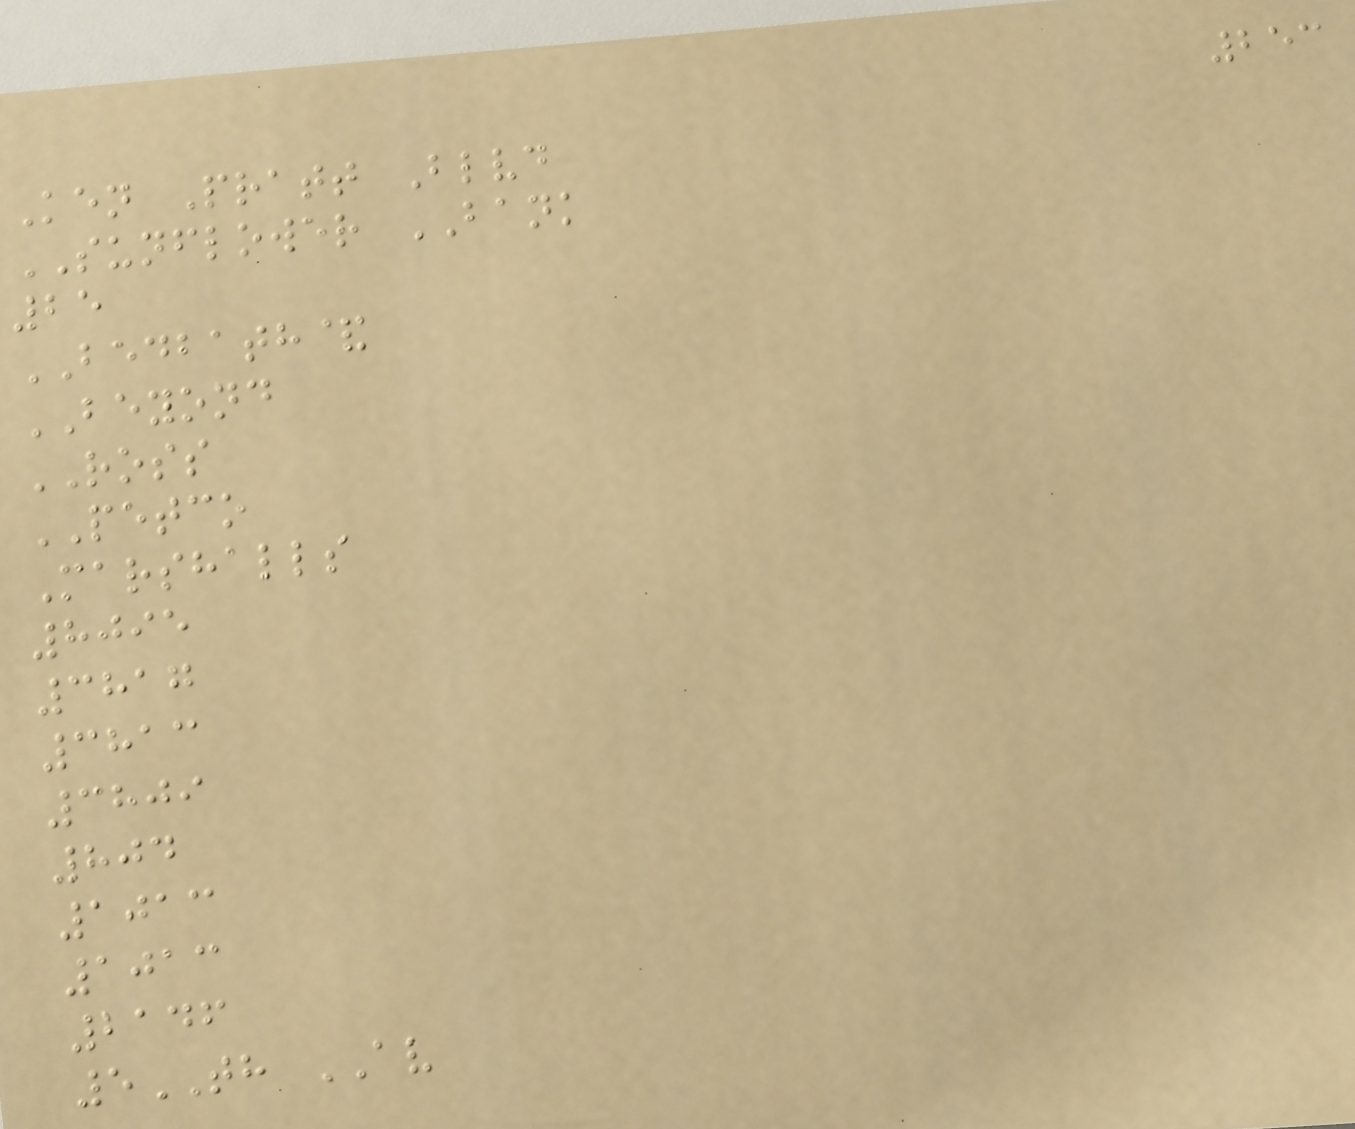253
Ken Pratt Blvd
SUNFLOWER BANK
25
BEDBATH&
BEYOND
ROSS
PETCO
Marshalls
8095
3817
3813
3809
804
1013
1013
2146
5TH AV
